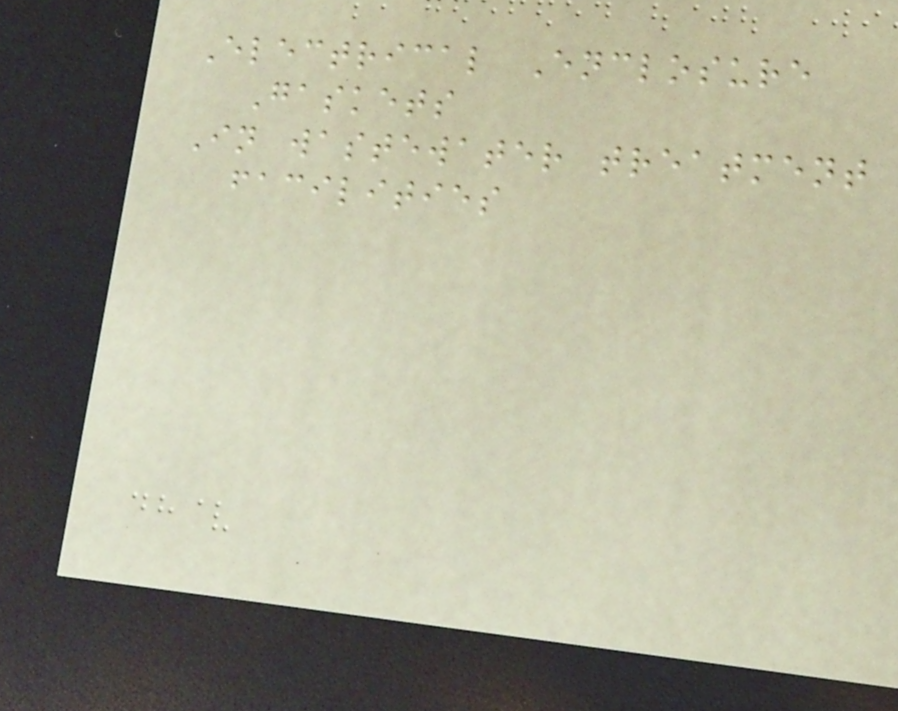Electrical Enclosure
Gaskets
In wastewater treatment
facilities
